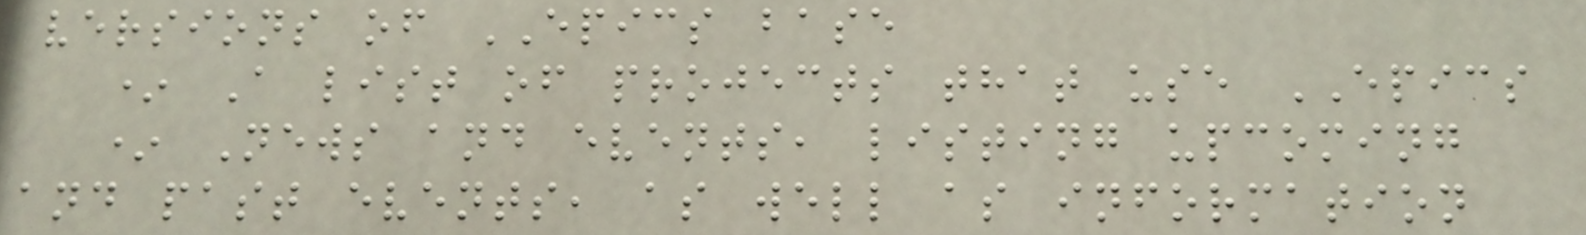versions of EPICS base
* A list of projects that use EPICS
* News and events, listing upcoming
and past events, as well as information
